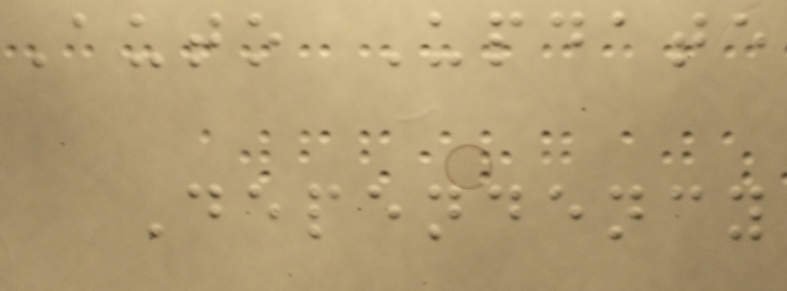Auto Update
Dependency
